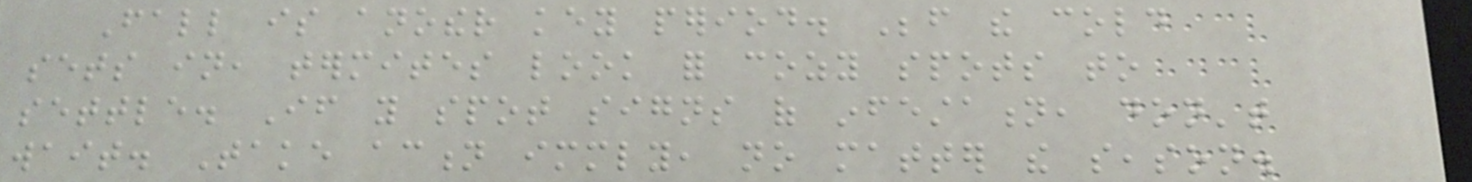Fall is another key period. Before the cold
sets in, termites look for cozy spots to
settle. If you spot signs of infestation, don't
wait. Take action immediately, no matter the season.
